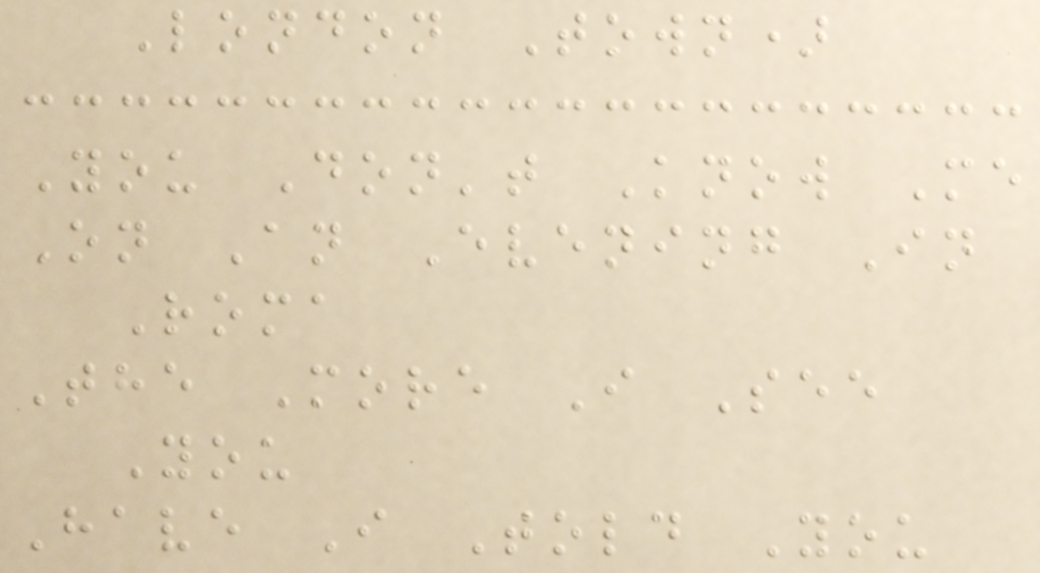London Town)
You Don't Know Me
On An Evening In
Roma
The More I See
You
Have I Told You
